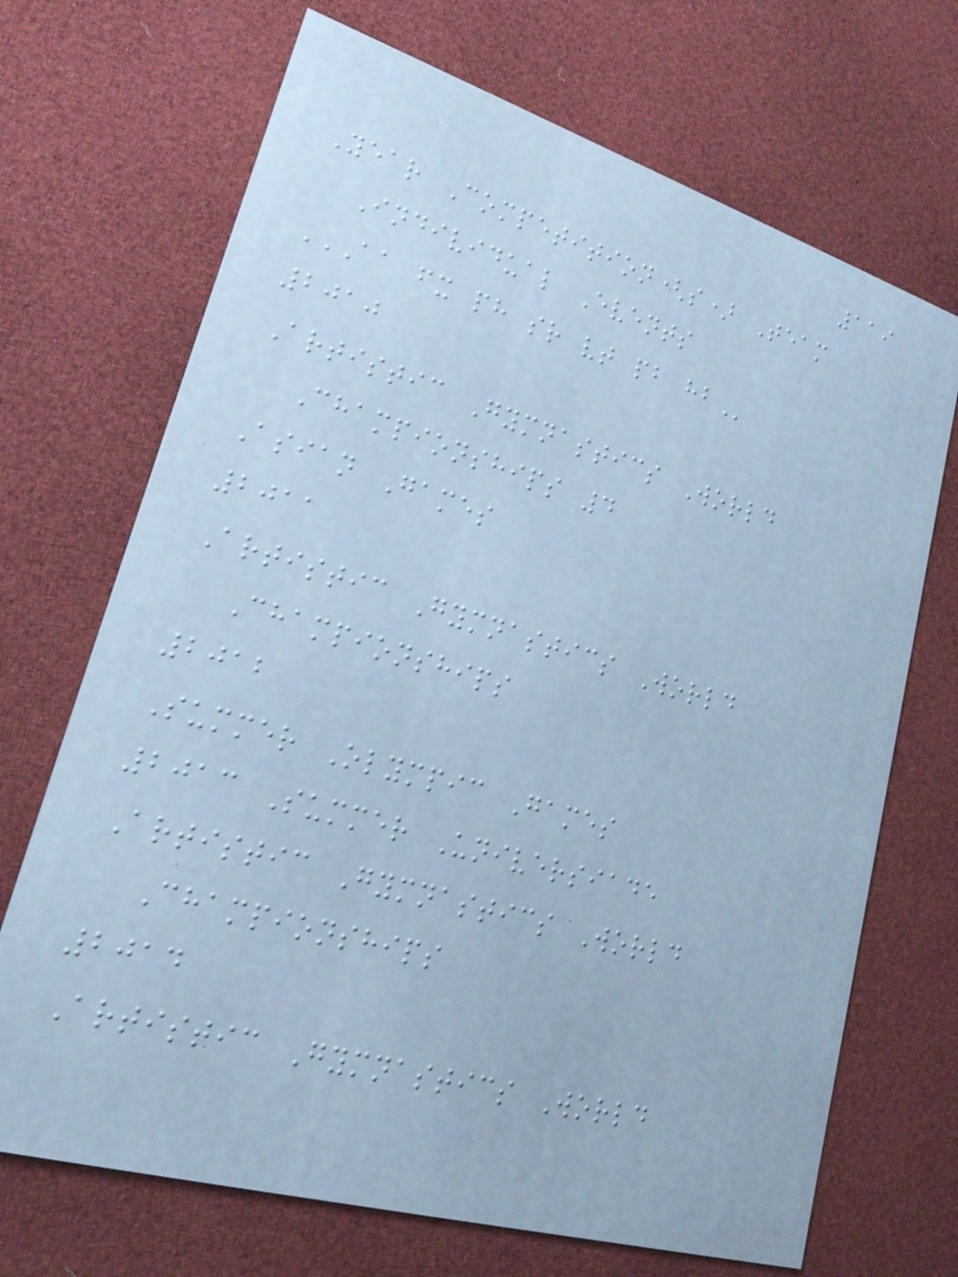119
Year Competition(s) Team
Individual Events
AA FX PH SR VT PB HB
2010
Artistic Gymnastics World
Championships 4
Asian Games
2011
Artistic Gymnastics World
Championships
2012
Summer Olympic Games
2013 Summer Universiade
Artistic Gymnastics World
Championships
2014
Artistic Gymnastics World
